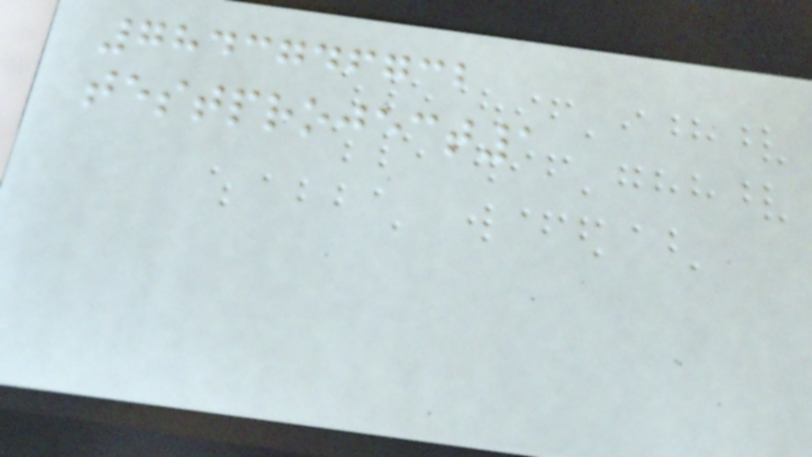7843746732
testproject1
